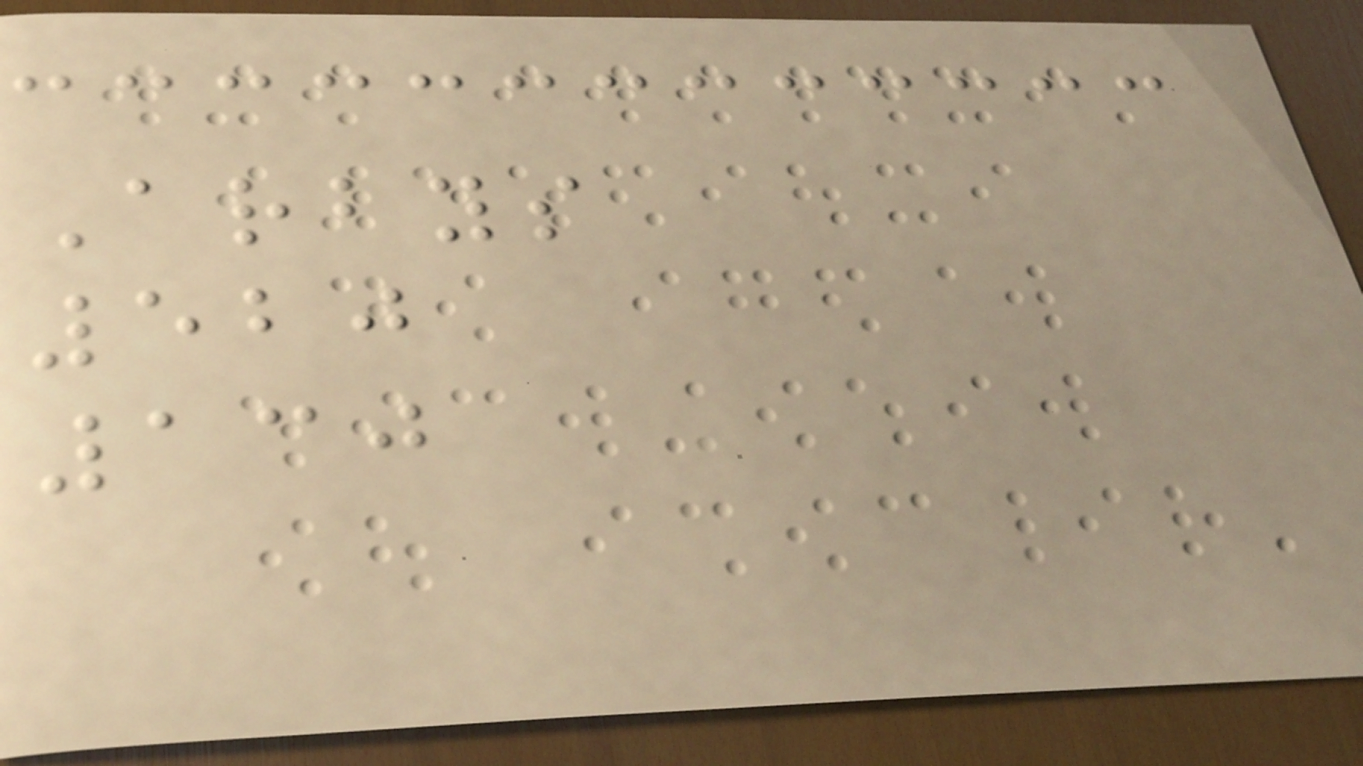Arbys
520
130
